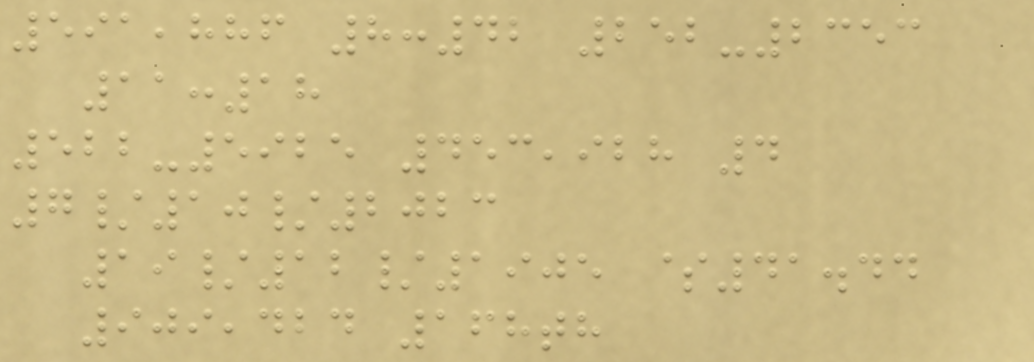591,886 8:42 252-2353
11:18
522-5925 453,928 4
7/10/2023
19/12/1905 $41.44
909,424 168th
